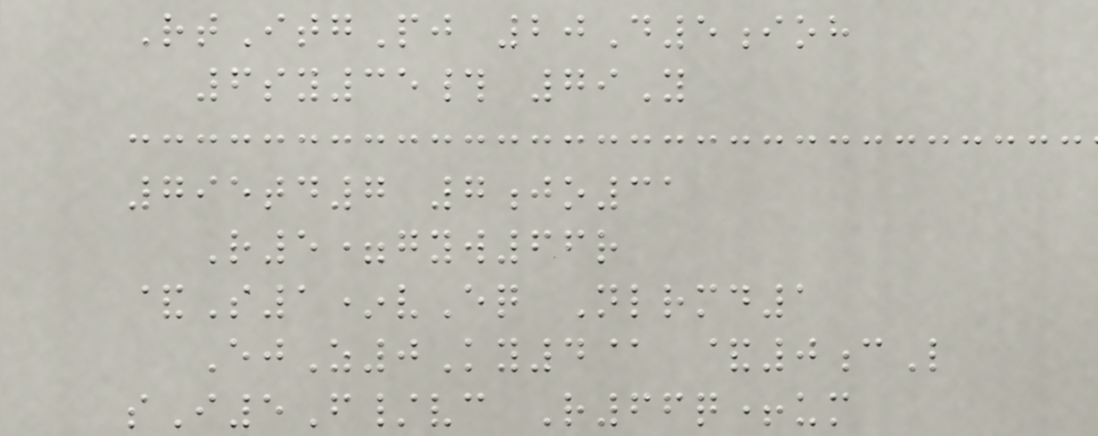RtItgPj 20D5ioh
6sy35# 79Y
795td7 7jo31
R5=gyw66r
&S1*vEq Nlrmd1
EjZ0Ky4@ &0cL
sI5F/vc R66q+um
